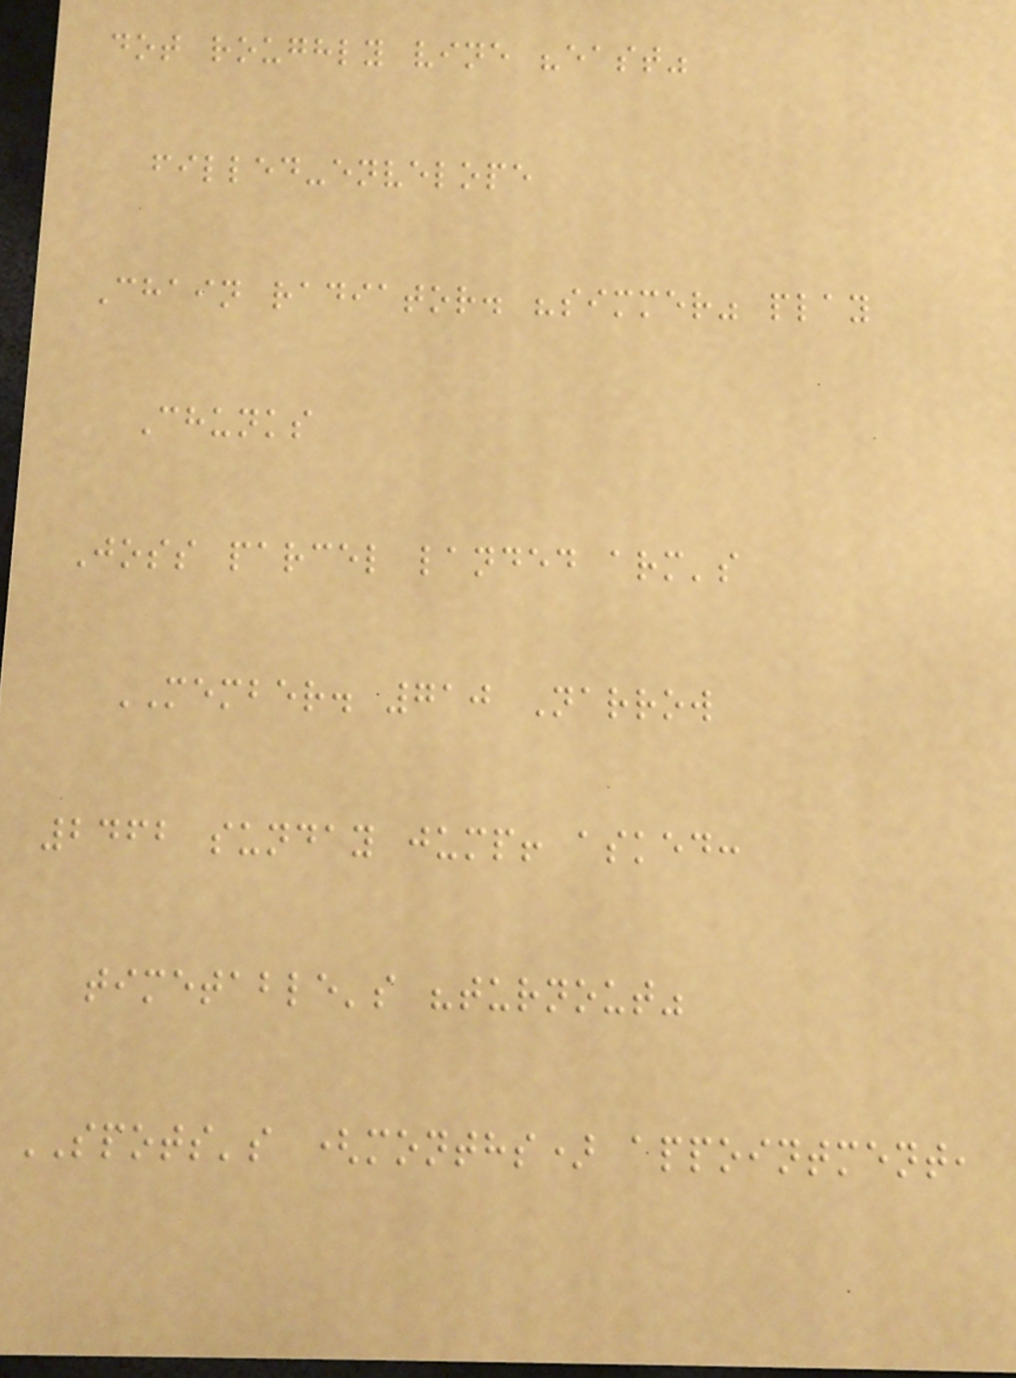dot roughly vine "east"
filled-envelope
Chain radiator. "simmer" play
Chunks
Joss parcel landed arm's
MEMBER. 710 Narrow
2462 sunday jump! asked:
timetable's "turnout"
SPOTS's (months) appointment,
